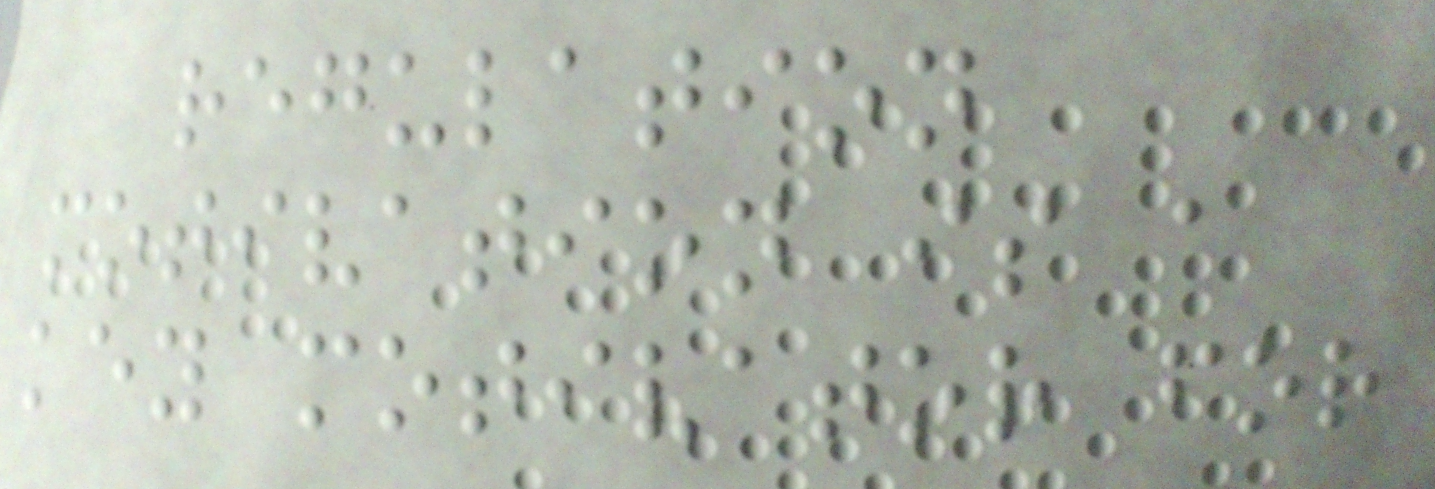regulation
motivation is a
key motivator for
